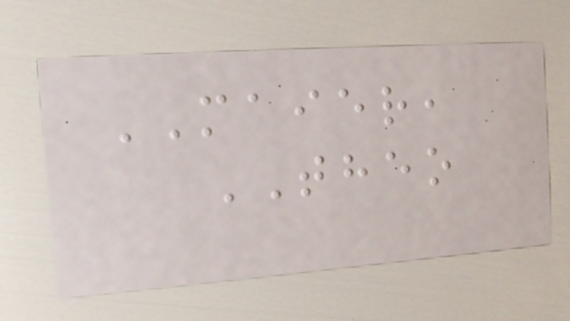MAIER,
THEO
